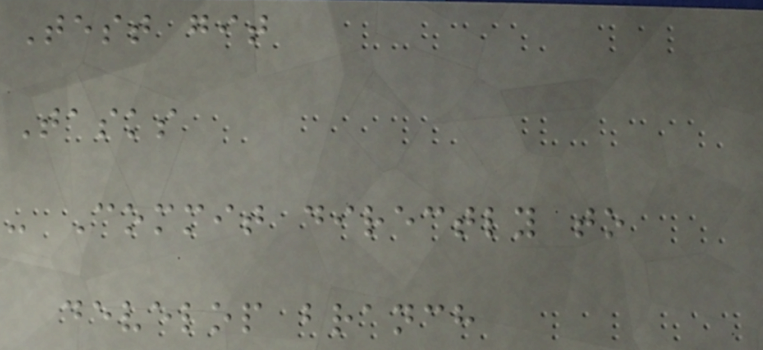Test git
Tasks
- Commit directly to
develop branch
